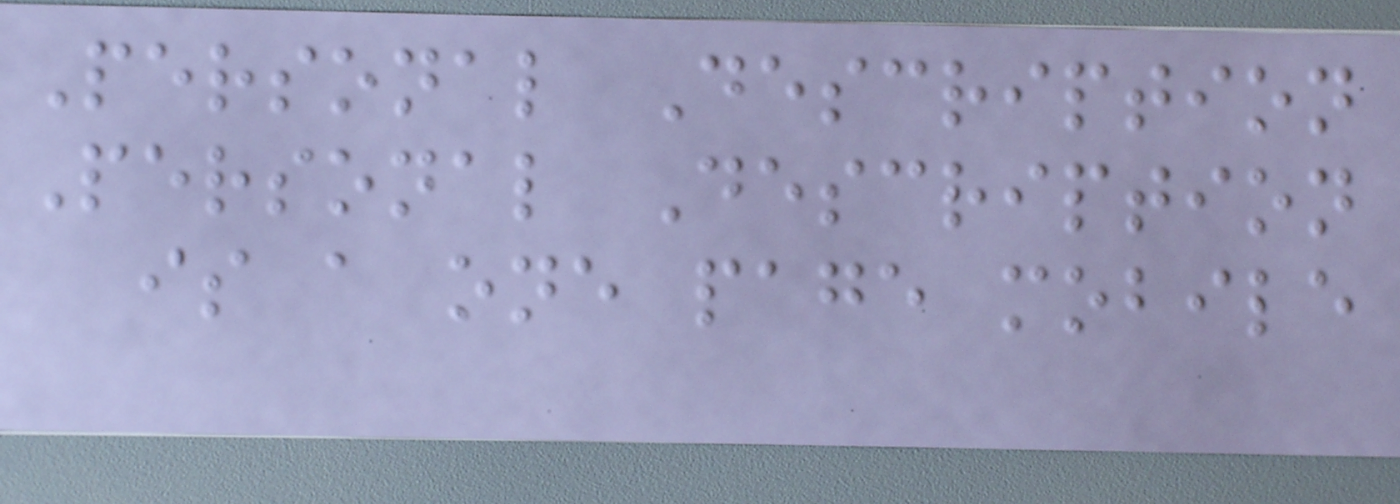Personal Description
Personal Description
is a one page mobile
